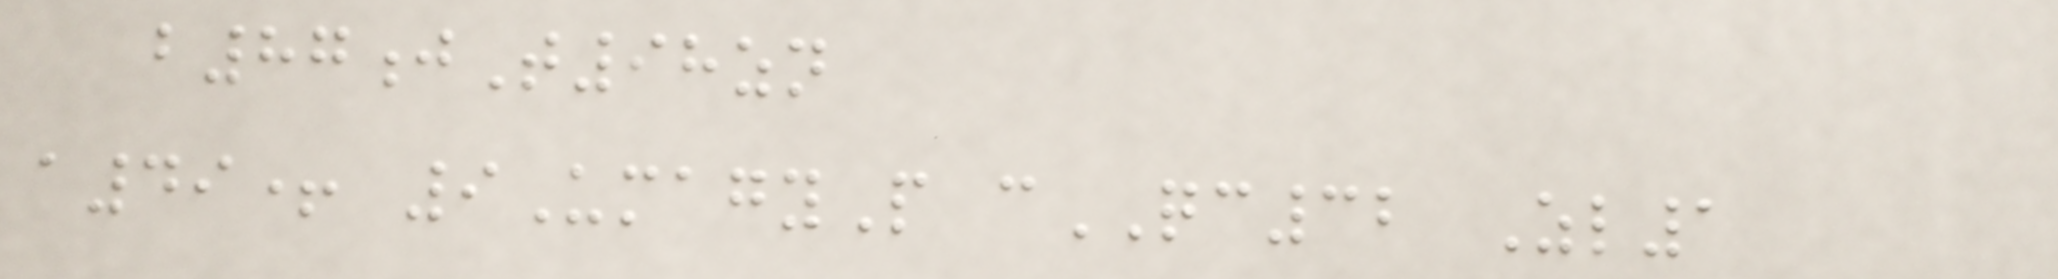b87jT98zn
a49+ 9UmagyP cQC32 Zl1
